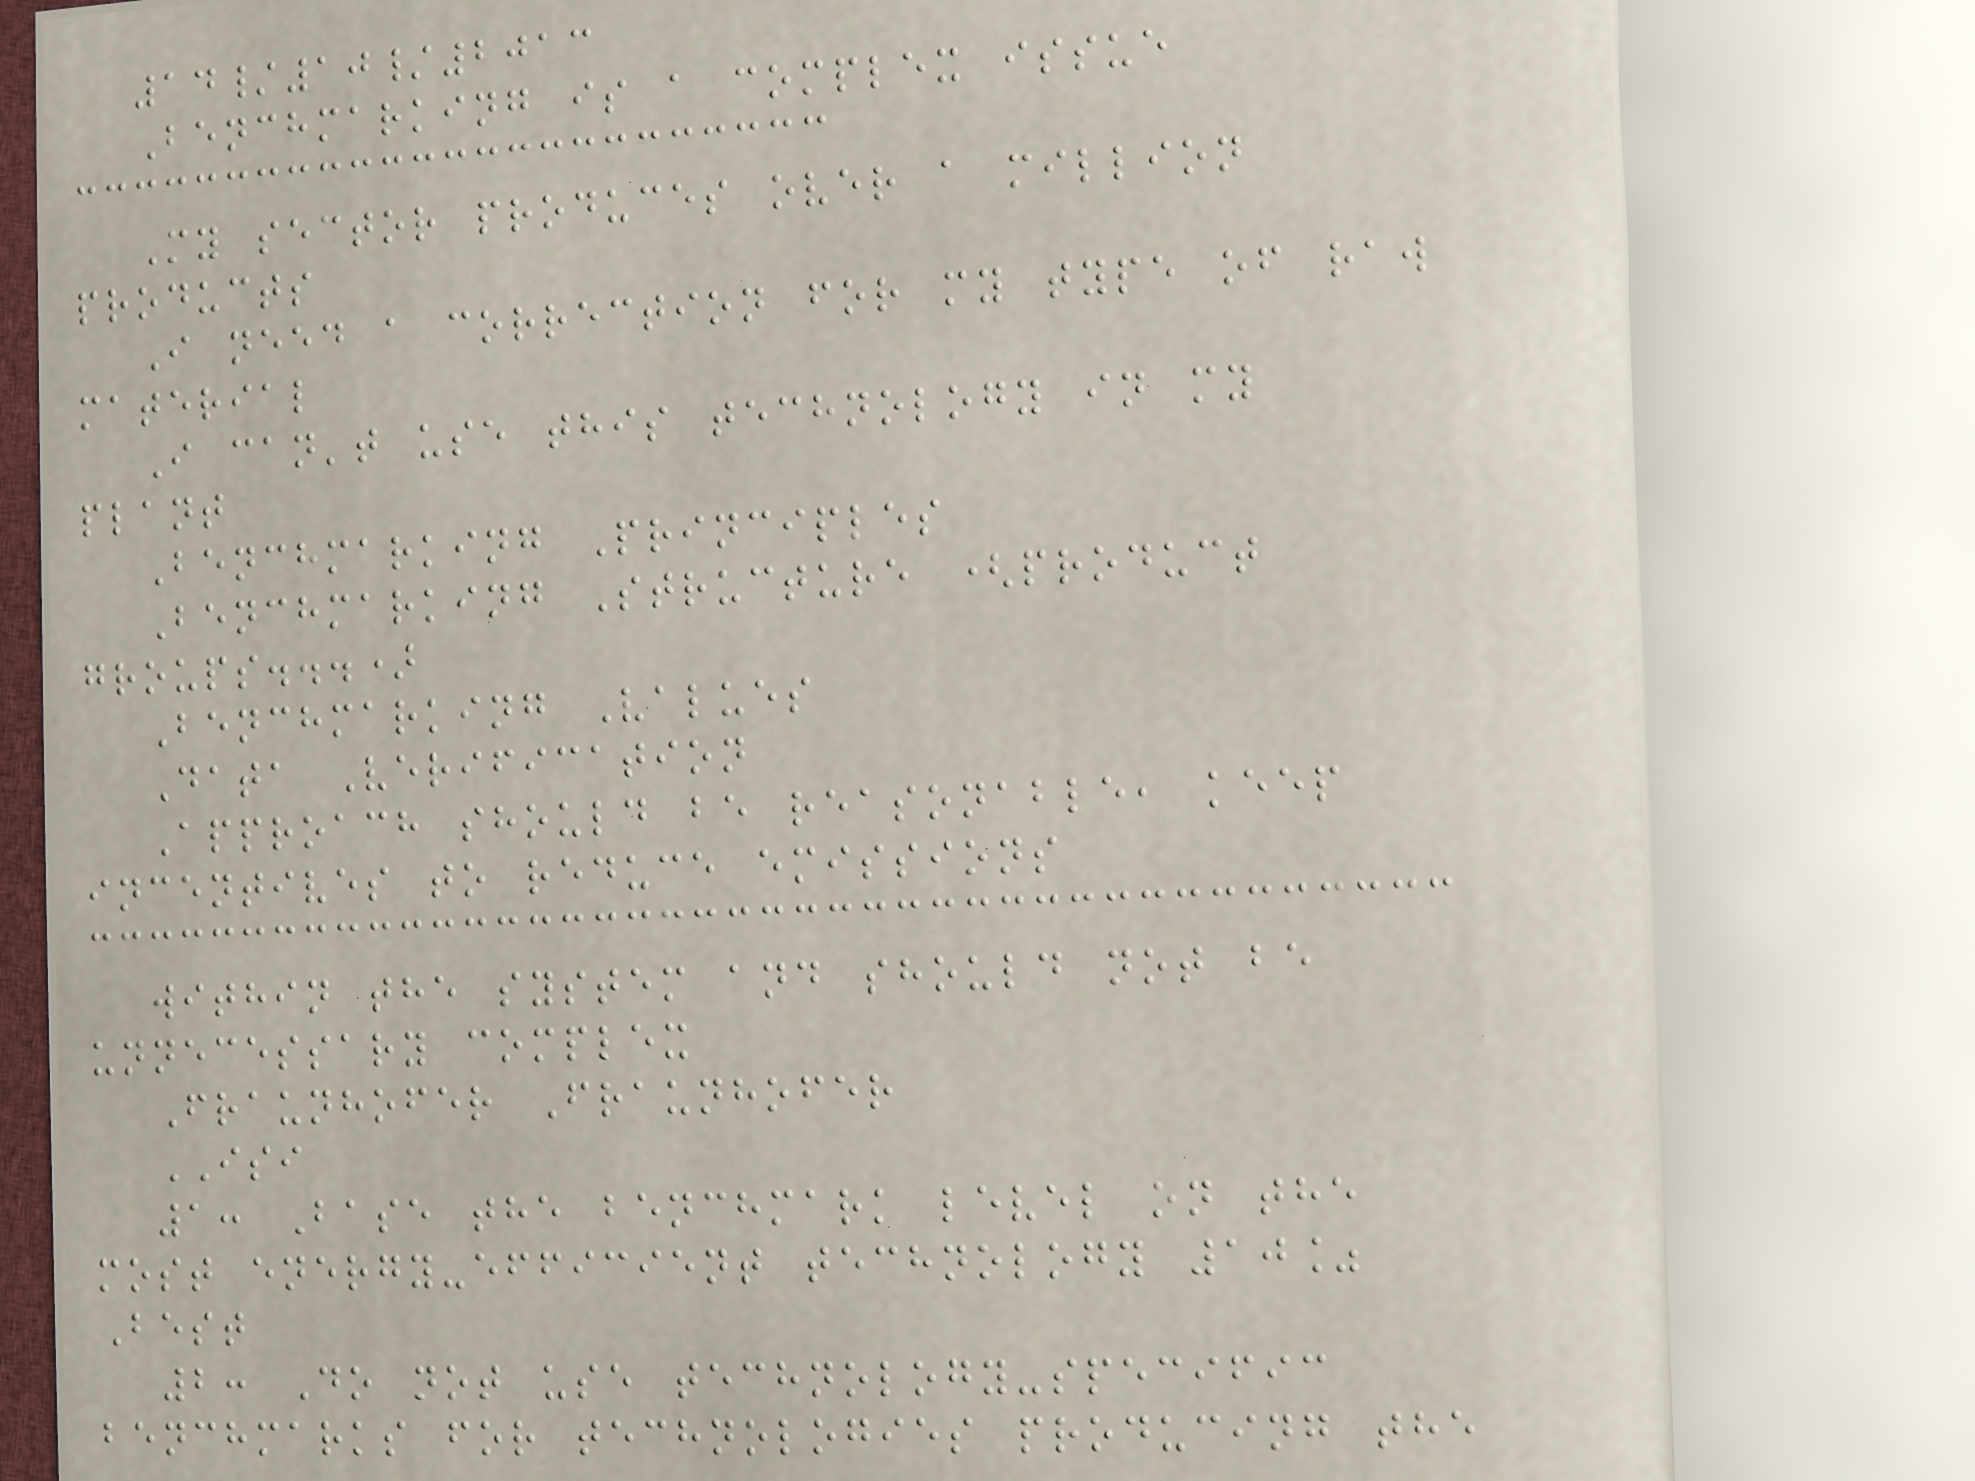14/10/2013
Benchmarking is a complex issue
My sector produces over a million
products
I need a correction for my type of raw
material
I can't use this technology in my
plant
Benchmarking Principles
Benchmarking Structure (product
groups...)
Benchmarking Values
Data Verification
Approach should be reasonable, keep
incentives to reduce emissions
within the system and should not be
unnecessary complex
Fraunhofer Fraunhofer
ISI
1: Base the benchmark level on the
most energy-efficient technology 10%
Best
2: Do not use technology-specific
benchmarks for technologies producing the
